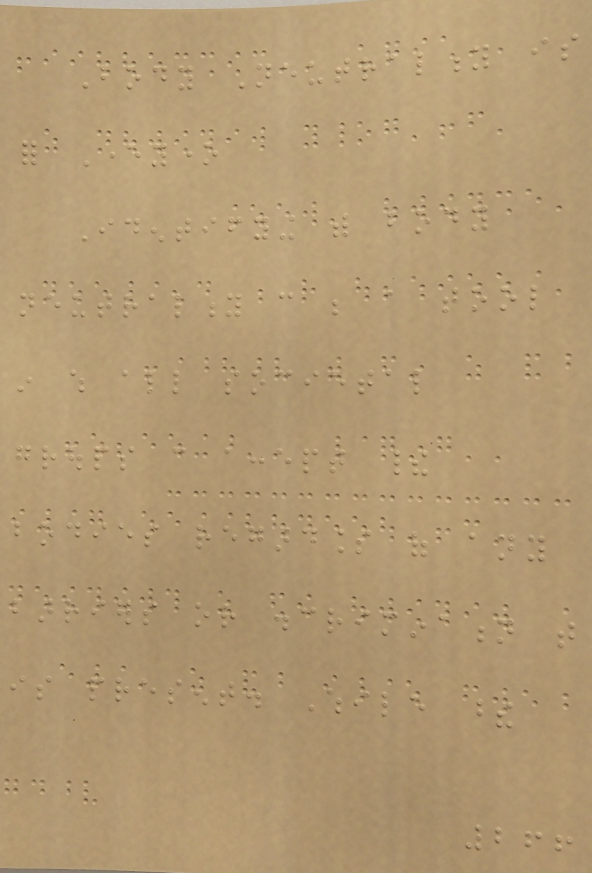Body Neutrality is
for Everyone
Identifying with body
neutrality can be a tool
in which all societal
groups can accept their
bodies regardless of any
barriers or discrimination that
is present. While these
266
